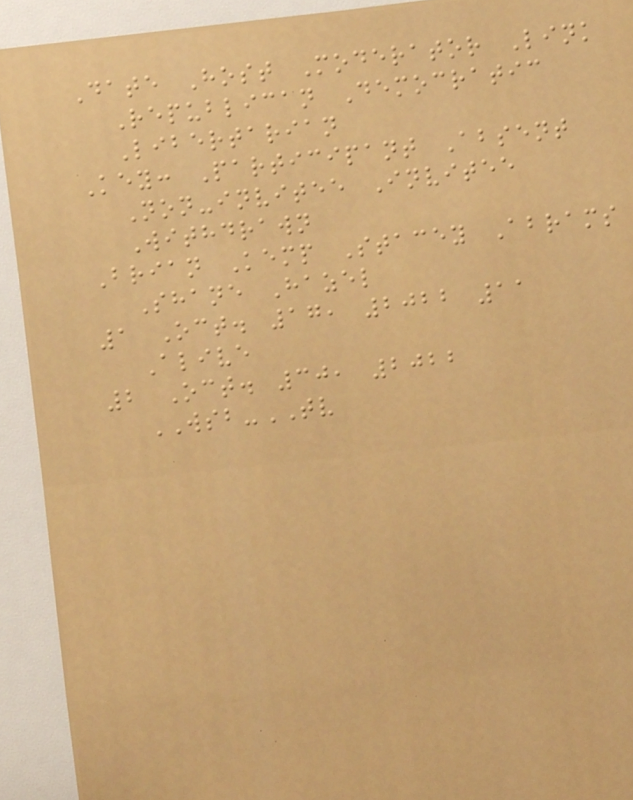Date Host Moderator Link
Republican Democratic
Libertarian
Key: Participant Absent
Non-invitee Invitee
Withdrawn
Brian Kemp Stacey Abrams
Shane Hazel
1 Oct. 17, 2022 11
Alive
2 Oct. 30, 2022
WSB-TV
